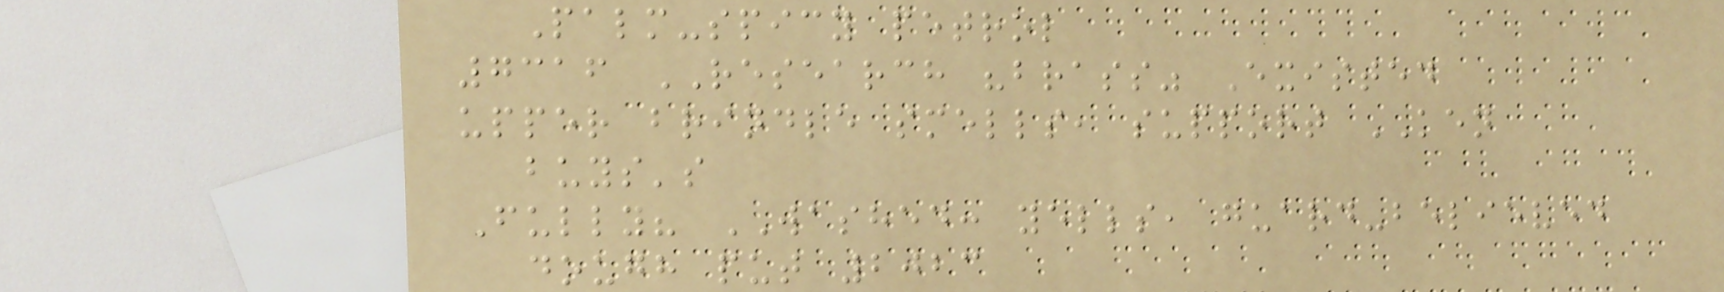Palm-spicy petrol
7316 RESEARCH "brass" Existed
upper brindle smells, support KEN
buys's
Fully? WASHED: yells, guard-believed
dough put 2023
